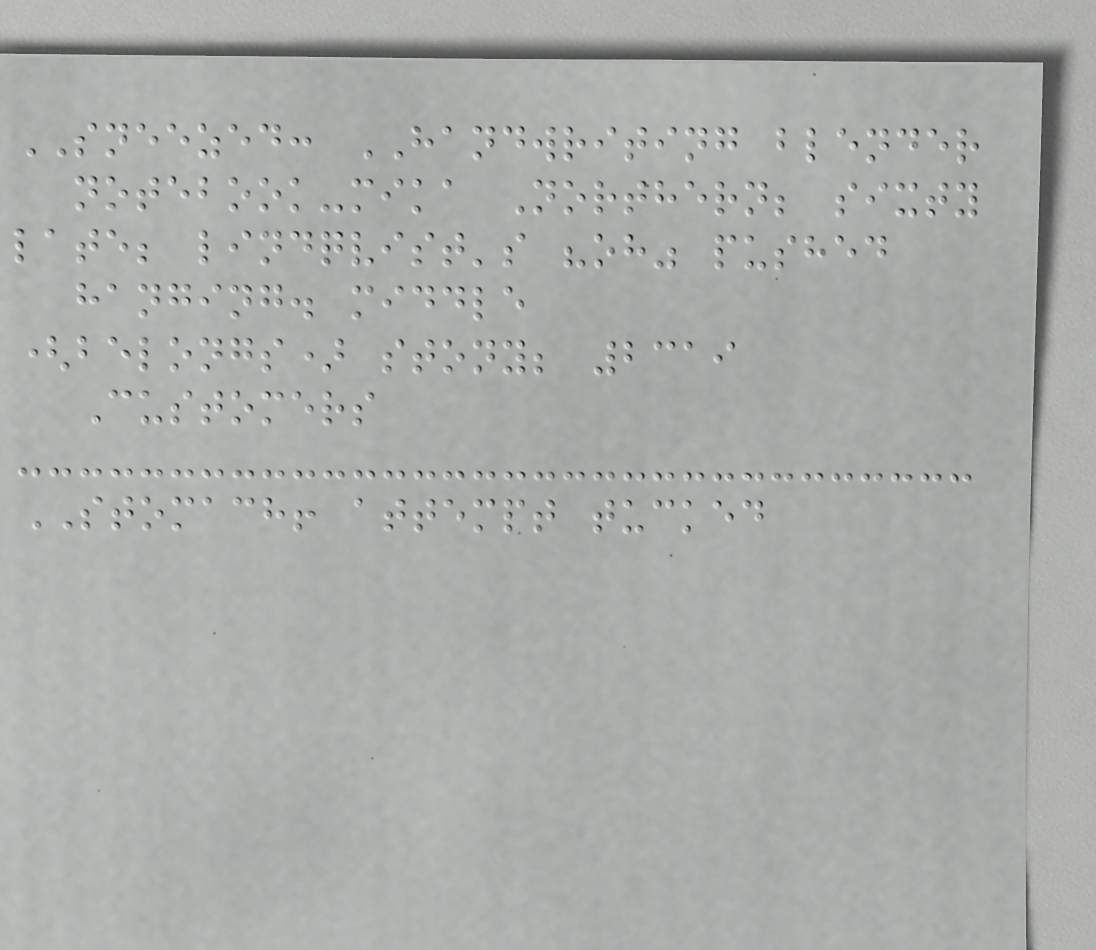SNEEZED: HANDWRITING blender
notebook-mika Northern; sixty
late; lindqvist's "oh" pushed
hanging. middle
(belongs) stony; 2319
Customers
STOMACH! attempt tucked
